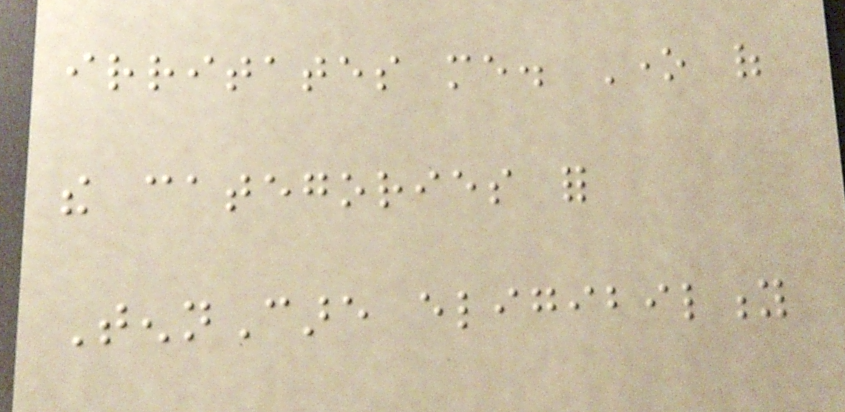irritates me. One of
the categories for
TennCare eligibility
